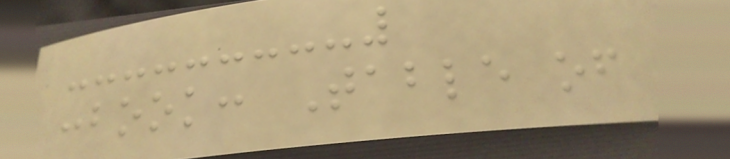:book: Table of
